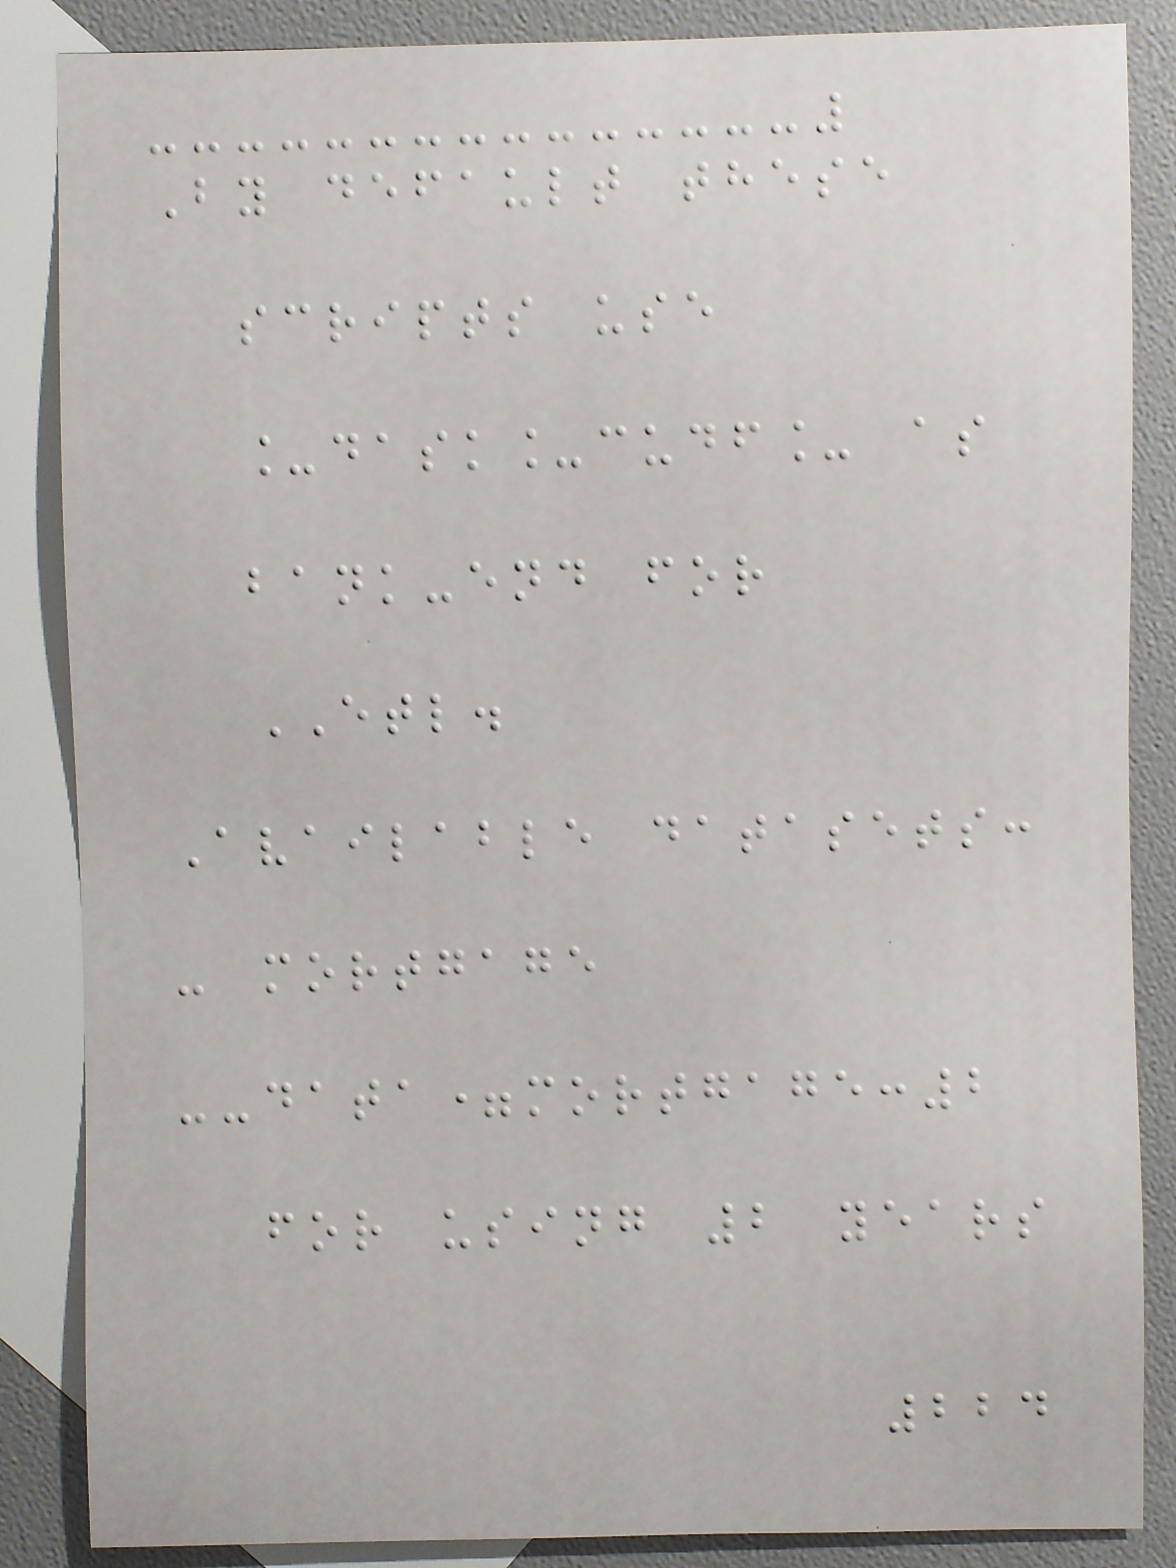By default these
scripts use
_dask_cudf_ as
bank-end for
ETL.
Available datasets:
- mortgage
--data=mortgage:2
for using 2 years
224
